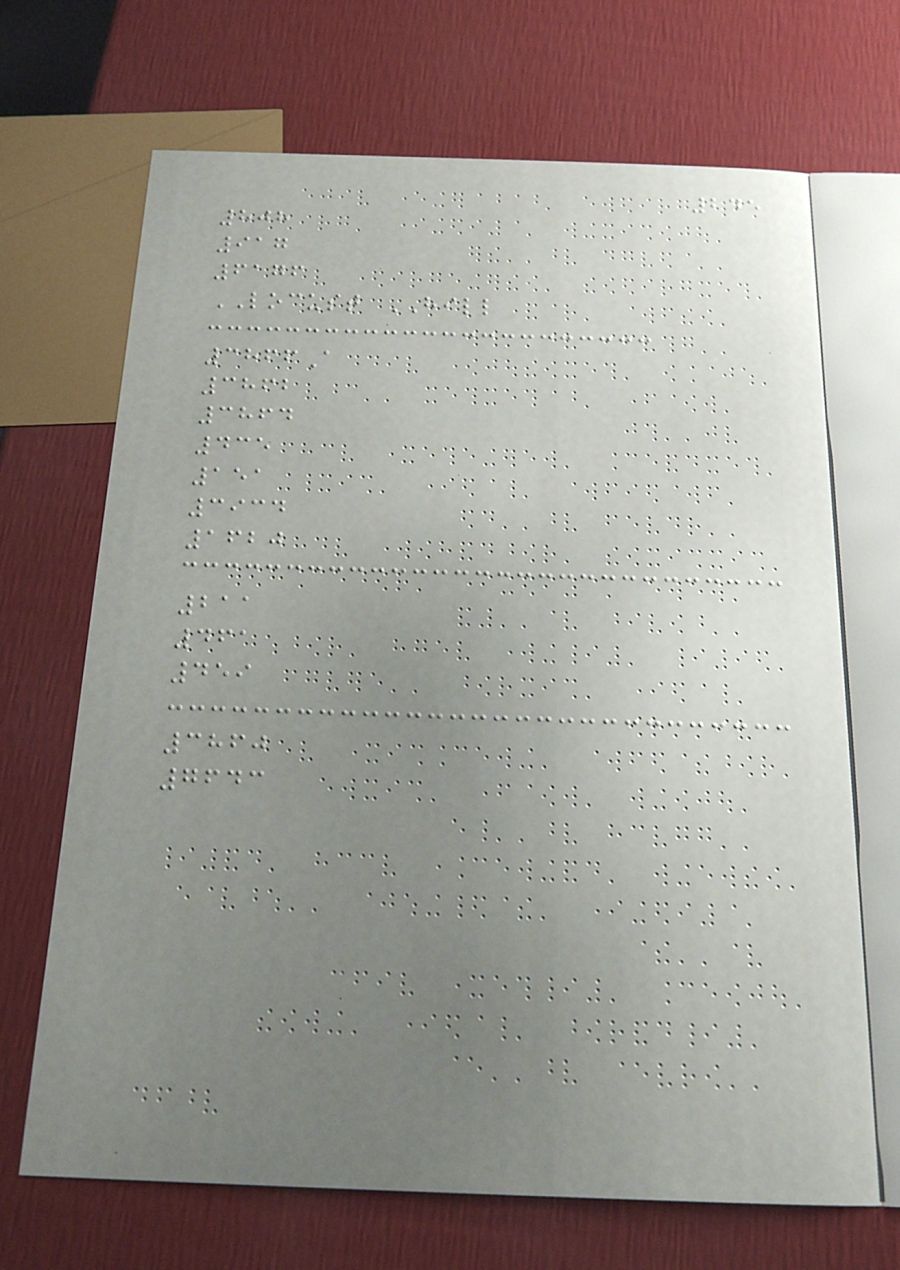245
808
917
6176
LOCUST HILL
3866A
3862
3864
435
151
3934
1620
211
461
459
3860
7643
